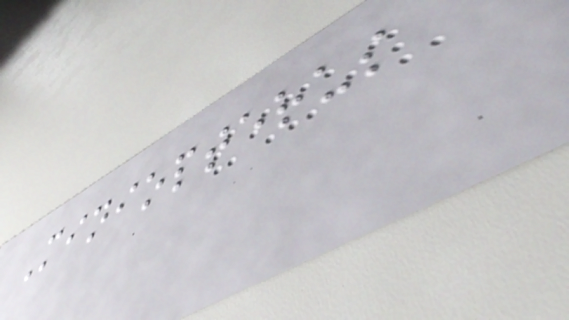Miniopterus
